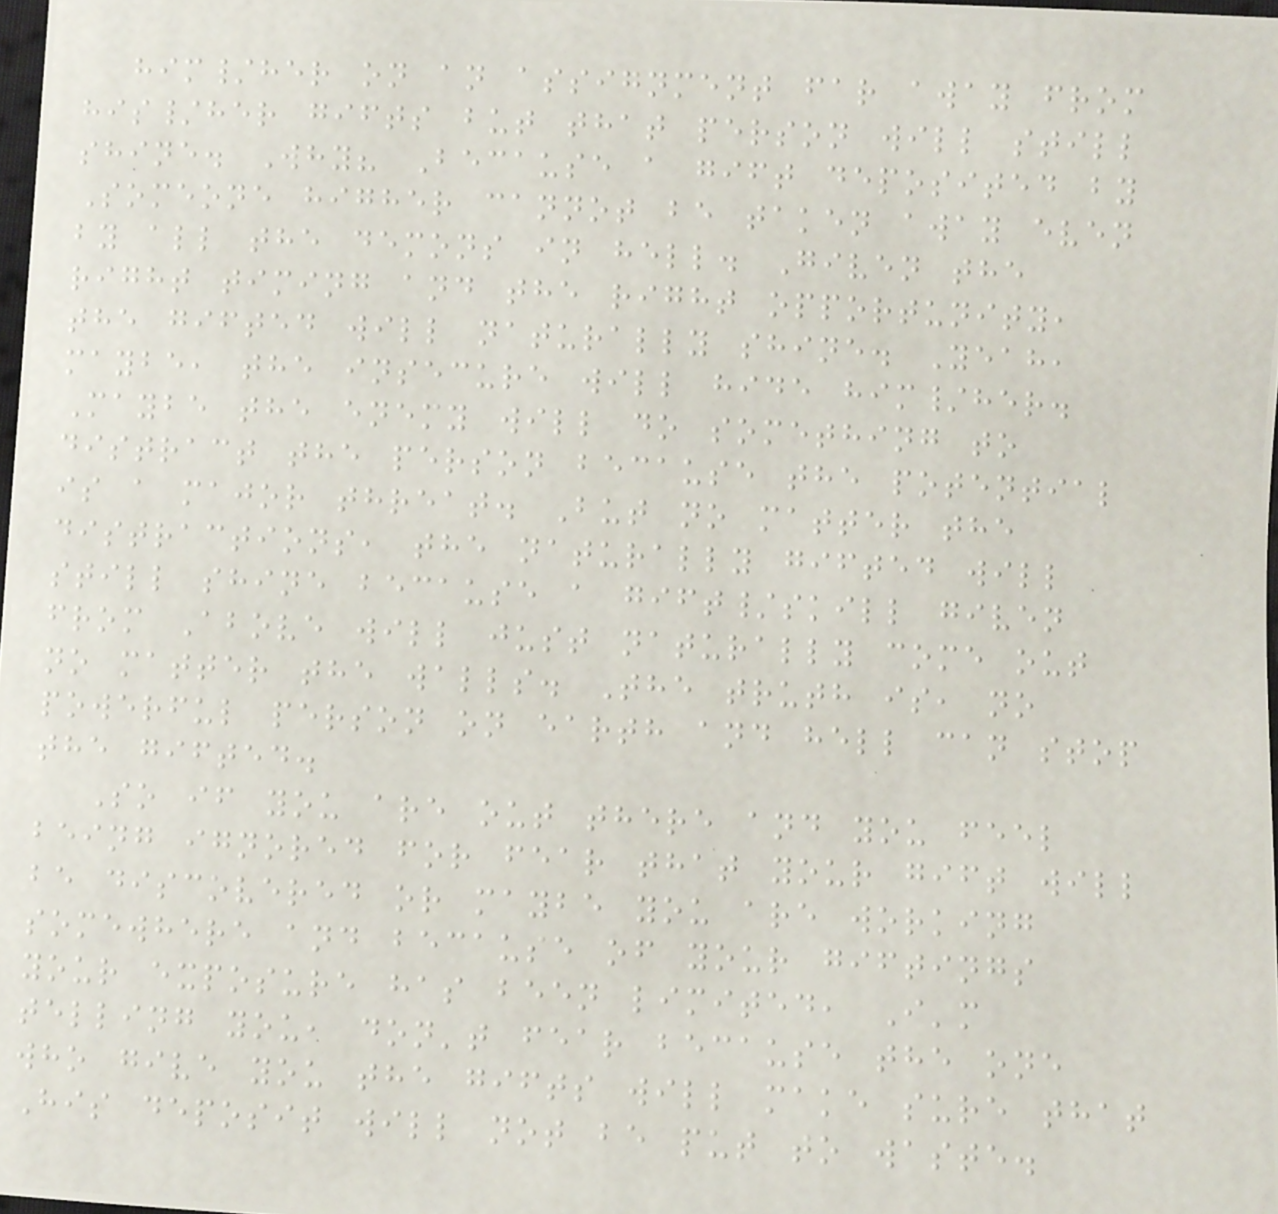him/her on an assignment far away from
his/her gifts but that person will still
shine. Why? Because a gift deposited by
Someone higher cannot be taken away even
by all the demons in hell. Given the
right timing and the right opportunity,
the gifted will naturally shine. Yeah,
maybe, the insecure will hide him/her.
Maybe the enemy will do something to
distract the person because the potential
is a major threat. But no matter the
distractions, the naturally gifted will
still shine because a gift/skill given
from Above will just naturally come out
no matter the walls. The truth is, no
powerful person on earth and hell can stop
the gifted.
So if you are out there and you feel
being ignored for fear that your gift will
be discovered or maybe you are working
somewhere and because of your giftings
your exposure has been limited, I'm
telling you, don't fear because the one
who give you the gifts will make sure that
His deposit will not be put to waste.
